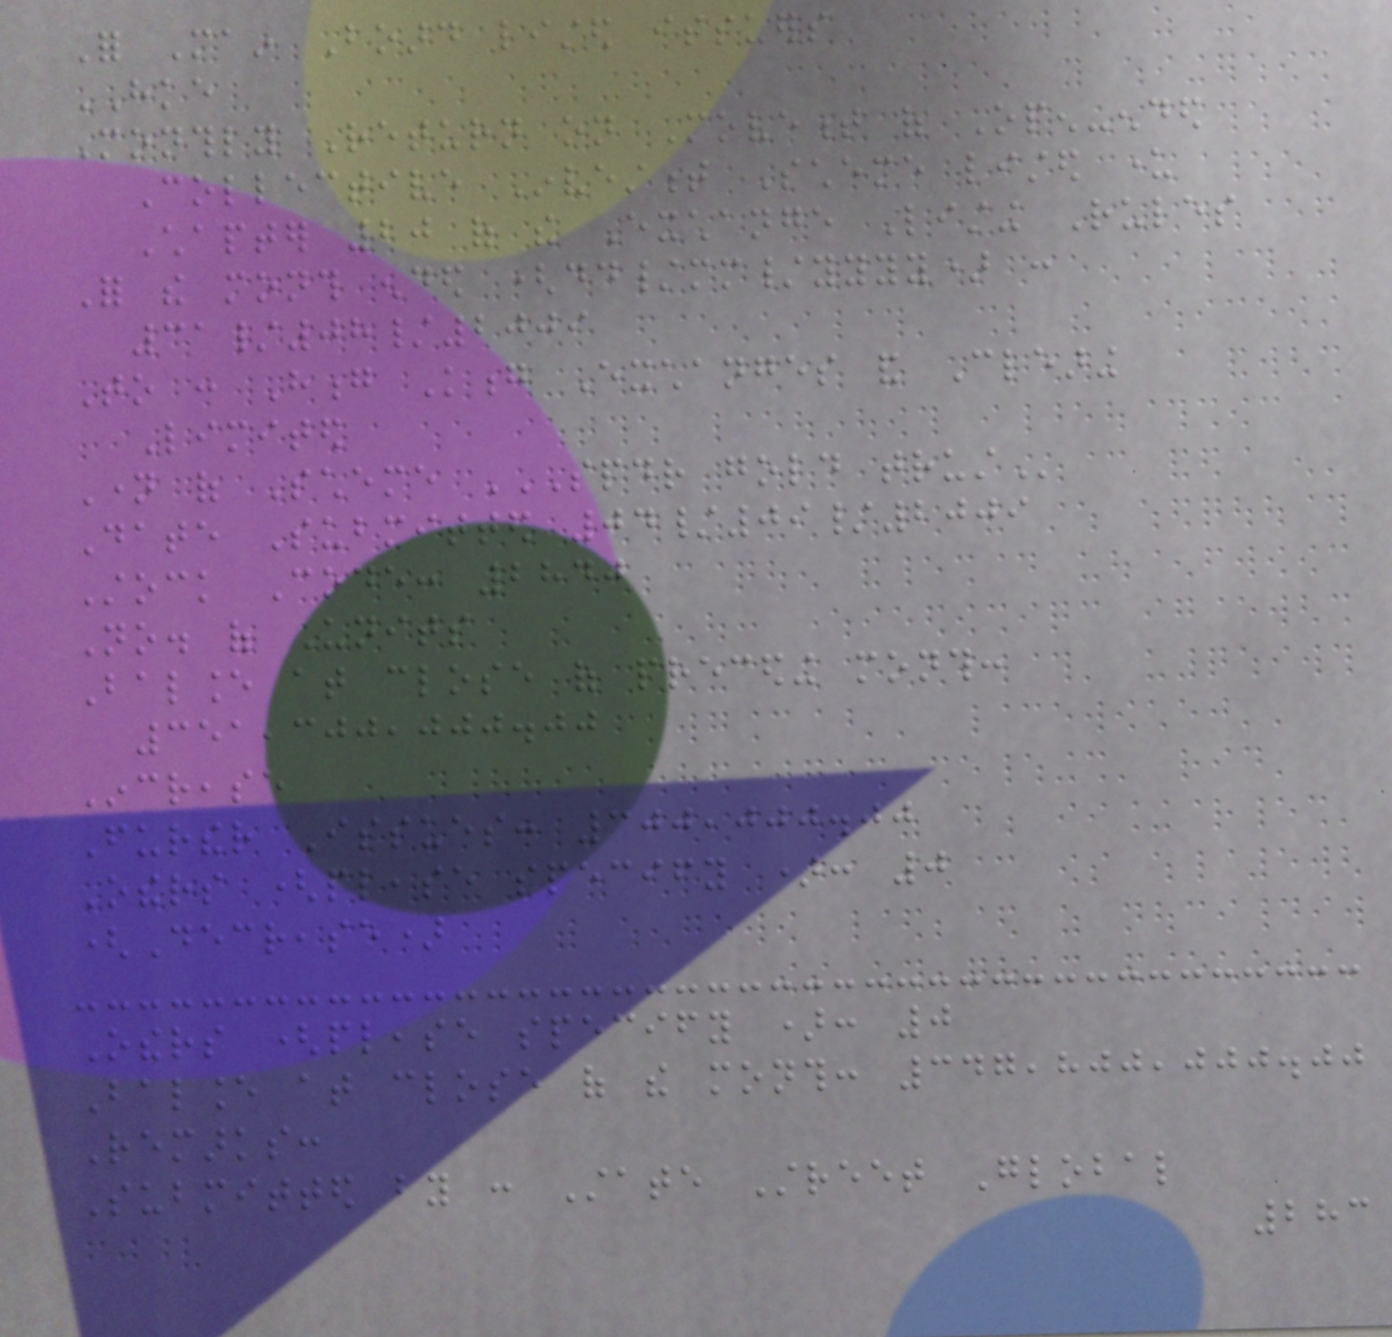For Main Board listed issuers
HKE
Monthly Return on Movement of Open-ended
Collective Investment Scheme listed under
Chapter 20 of the Exchange Listing Rules
For the month ended (dd/mm/yyyy) :
31/08/2009
To : Hong Kong Exchanges and Clearing
Limited
Name of Scheme SPDR GOLD TRUST
Date Submitted 04/09/2009
Stock Code: 2840
No. of Units
Balance at close of preceding month:
351,300,000.00
Increase
Further Issues: 300,000.00
Others (please specify ): 0
(Decrease)
Others (please specify ): 0
Balance at close of the month: 347,800,000.00
Remarks:
Submitted by : State Street Global
283
